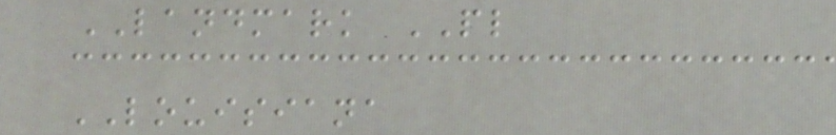LANDMARK PL
LOUISIANA
